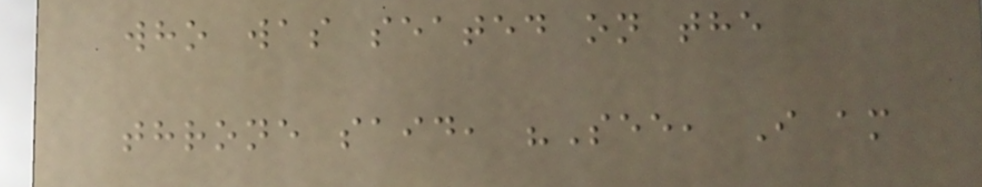who was seated on the
throne said, "See, I am
